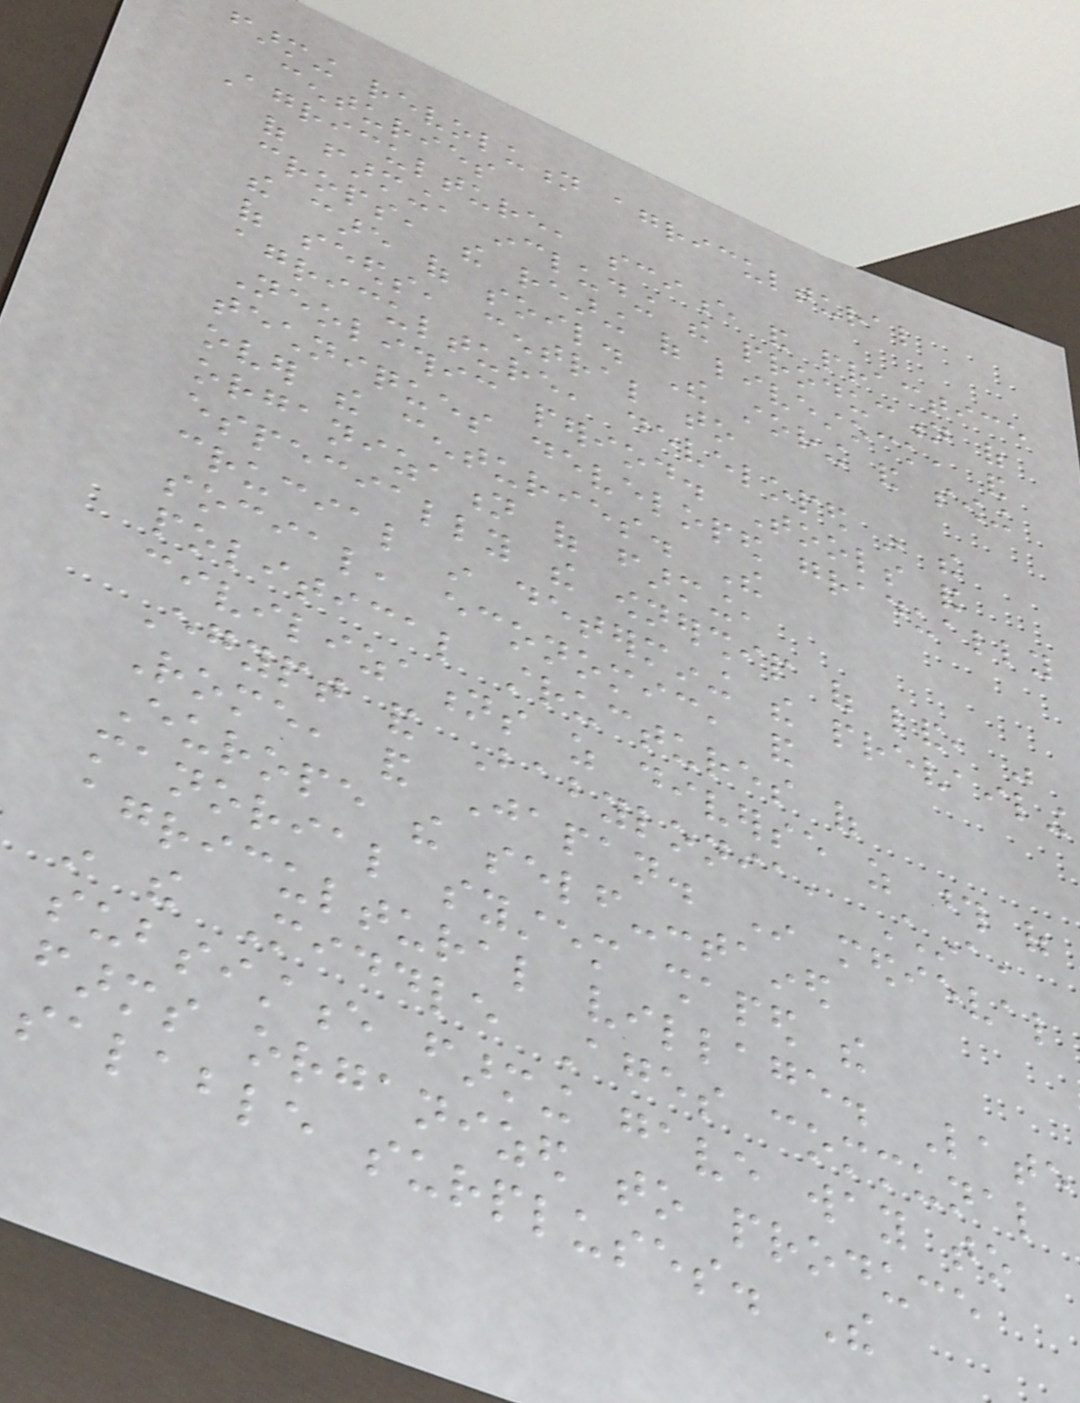farming revolution agricultural
centuries
Agriculture, science and practice
of farming, including the production of
crops, the rearing of livestock, and
the care of soil. The storing and sowing
of seeds, central to
agriculture, developed in the
Neolithic period. Tools and
techniques developed gradually
over the centuries. The
organization of farming,
especially the ownership of land, was
crucial in determining the prevailing
social, economic, and
political structures of
civilizations as diverse as those of
Egypt and Babylonia, China,
Rome, and Japan. In medieval
Europe the self-contained
manorial system shaped the
agricultural village. Late
in the Middle Ages communal
subsistence farming gave way to
farms organized to produce
salable surpluses. The
